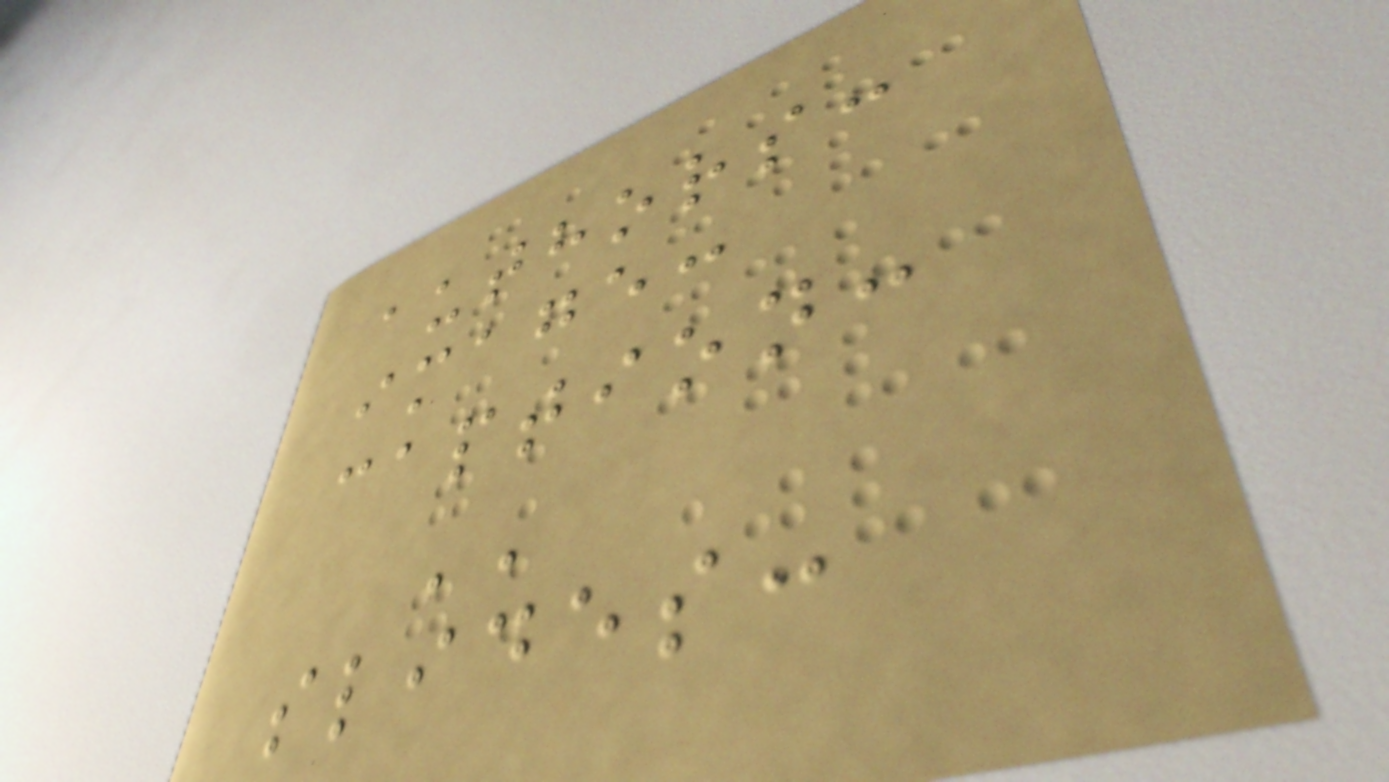authors:
image:
caption:
''
slides:
